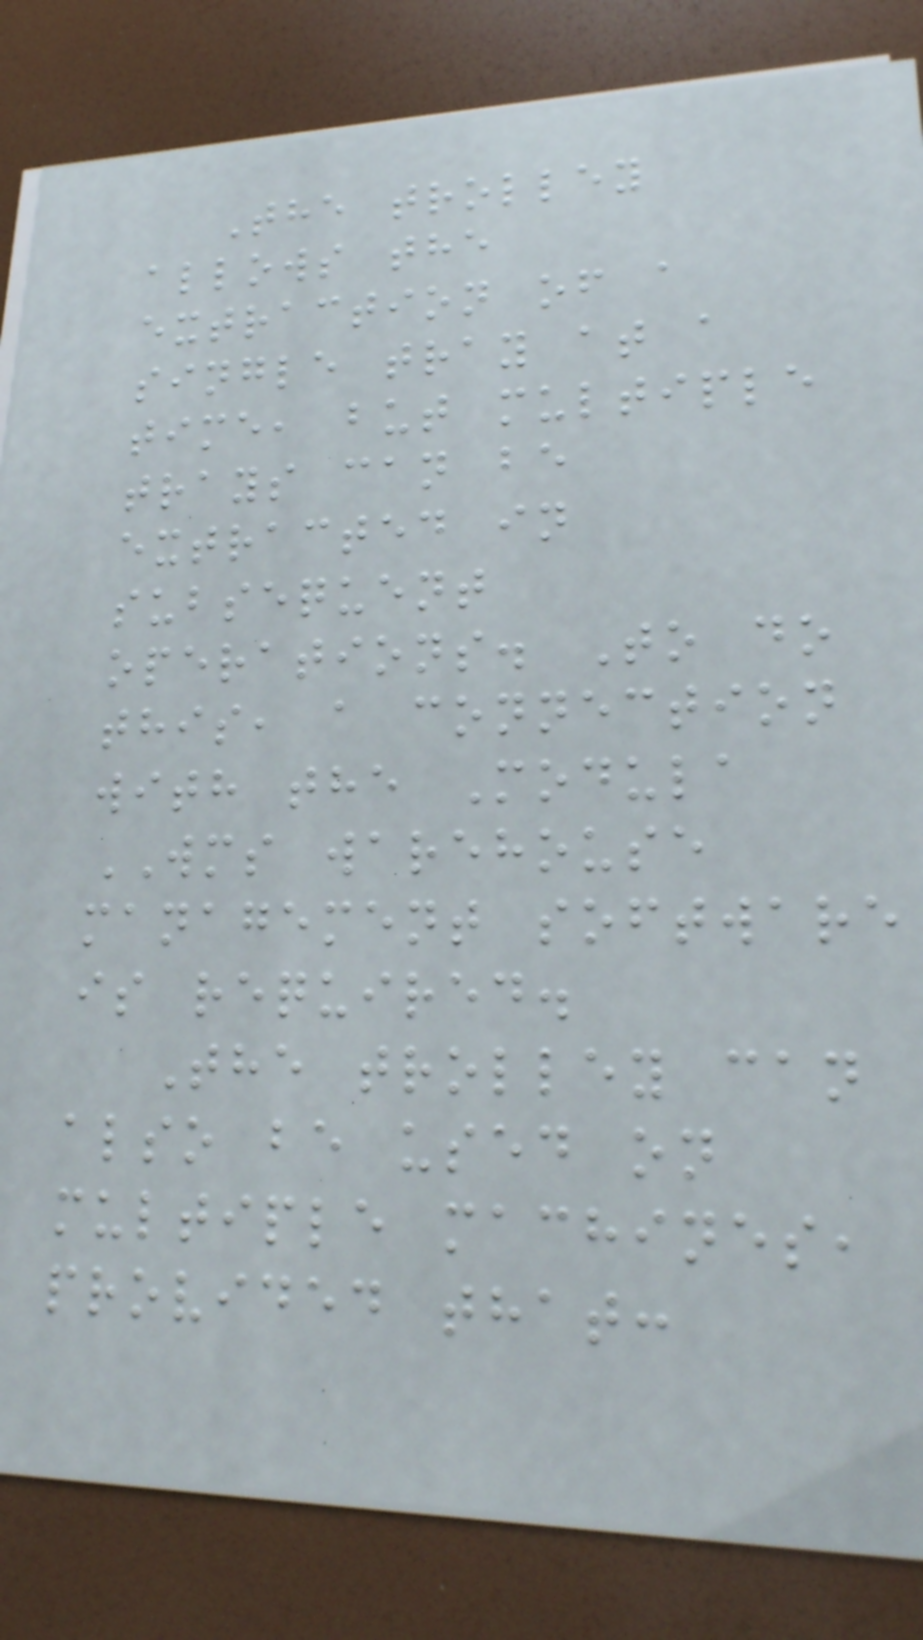The trolley
allows the
extraction of a
single tray at a
time, but multiple
trays can be
extracted in
subsequent
operations. To do
this, a connection
with the Modula
WMS warehouse
management software
is required.
The trolley can
also be used on
multiple machines,
provided that:
